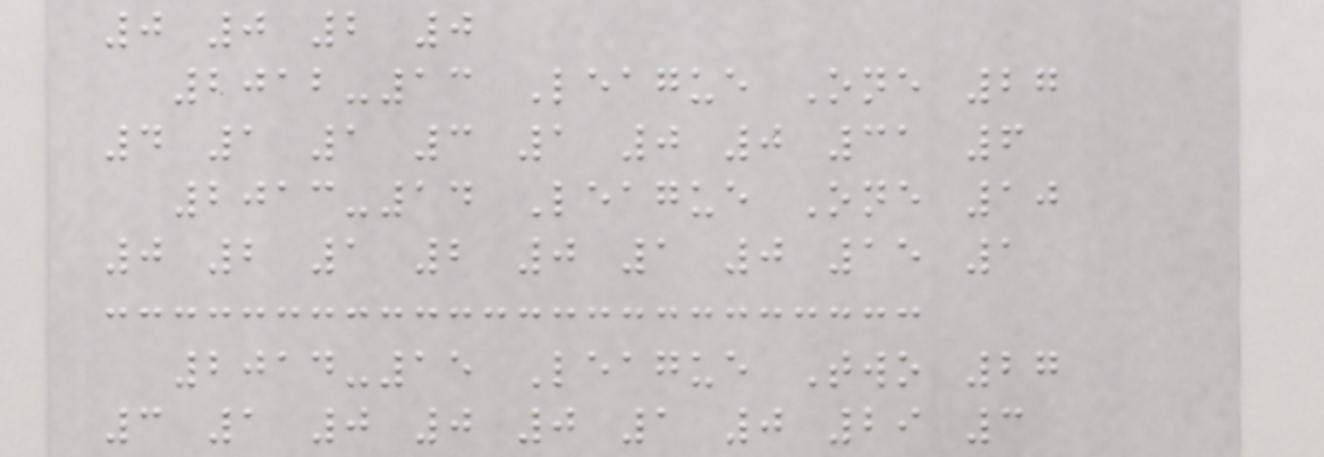0 0 2 0
2012-13 League One 27
4 1 1 3 1 0 0 31 6
2013-14 League One 10
0 2 1 2 0 1 0 15 1
2014-15 League Two 27
3 1 0 0 0 1 0 29 3
